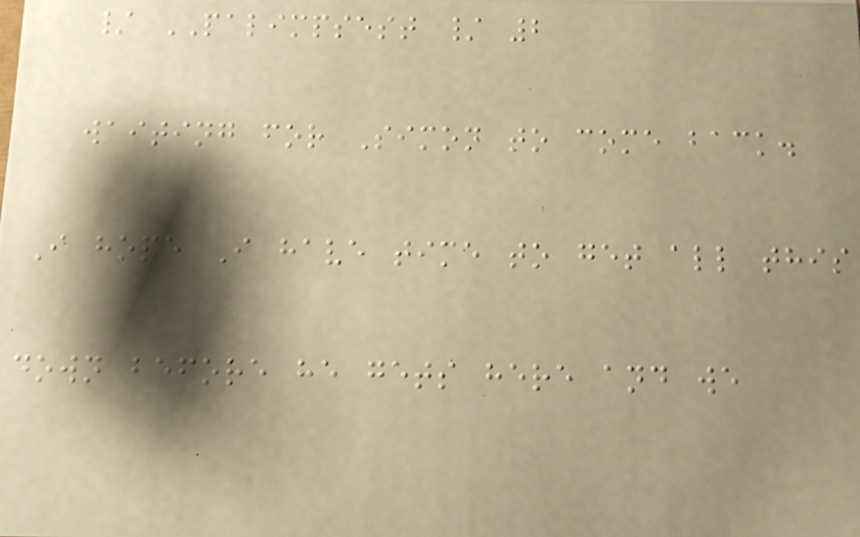/ PALIMPSEST / 2
waiting for Simon to come back.
I hope I have time to get all this
down before he gets here and we
